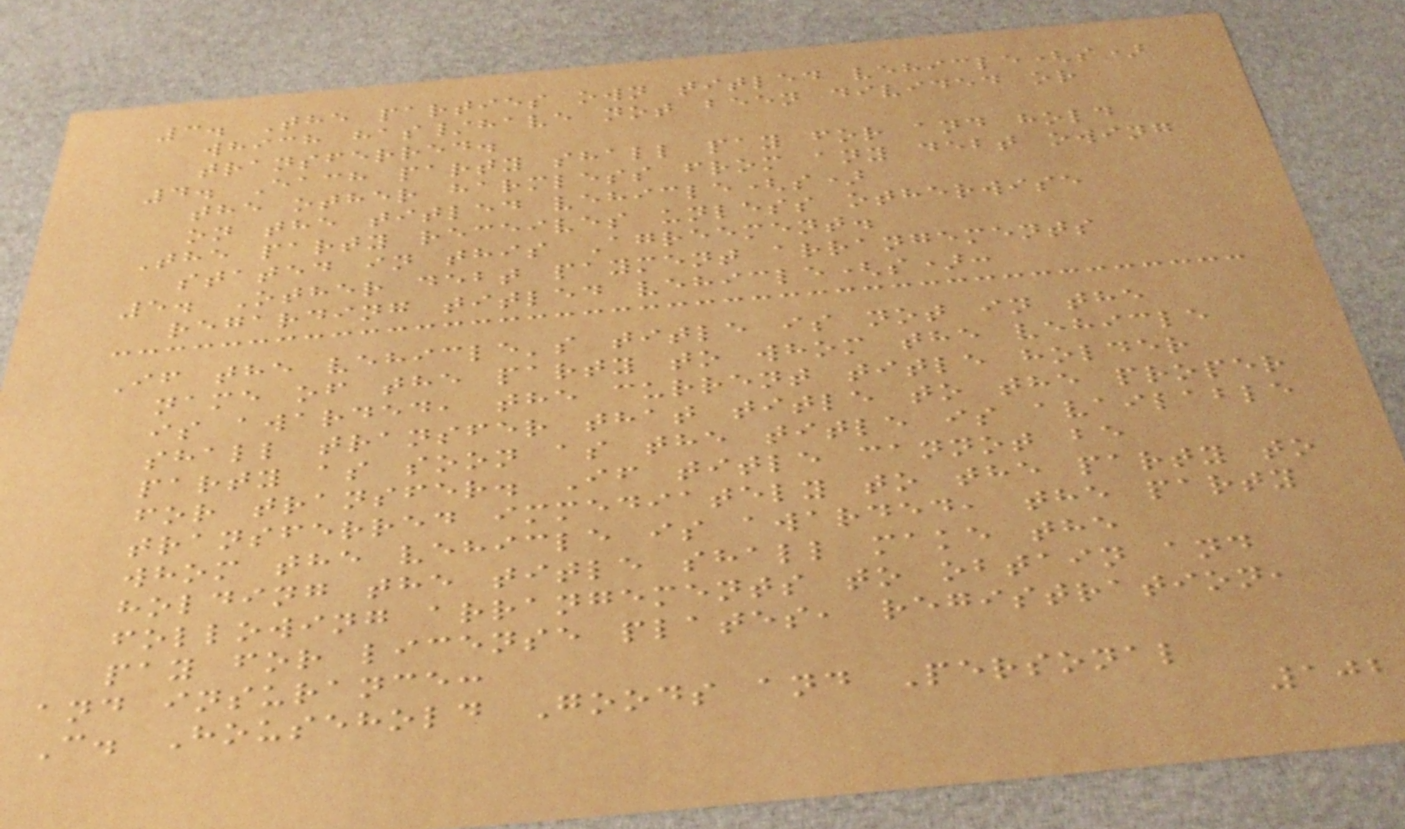3. The parties own titled vehicle(s)
which has/have not been divided or
transferred.
4. Each party shall pay for and hold
the other harmless from any debt owing
on the titled vehicle(s)
The party receives unless otherwise
stated in this Agreement.
5. Other debt payment arrangements
regarding titled vehicle(s):
If the vehicle's title is not in the
name of the party to whom the vehicle
is awarded, the current title holder
shall transfer that title to the proper
party as soon as the title is available
for transfer. If title cannot be
transferred immediately to the party to
whom the vehicle is awarded, the party
holding the title shall make the
following arrangements to obtain and
pay for license plates, registration,
and insurance:
C. Household Goods and Personal
102
